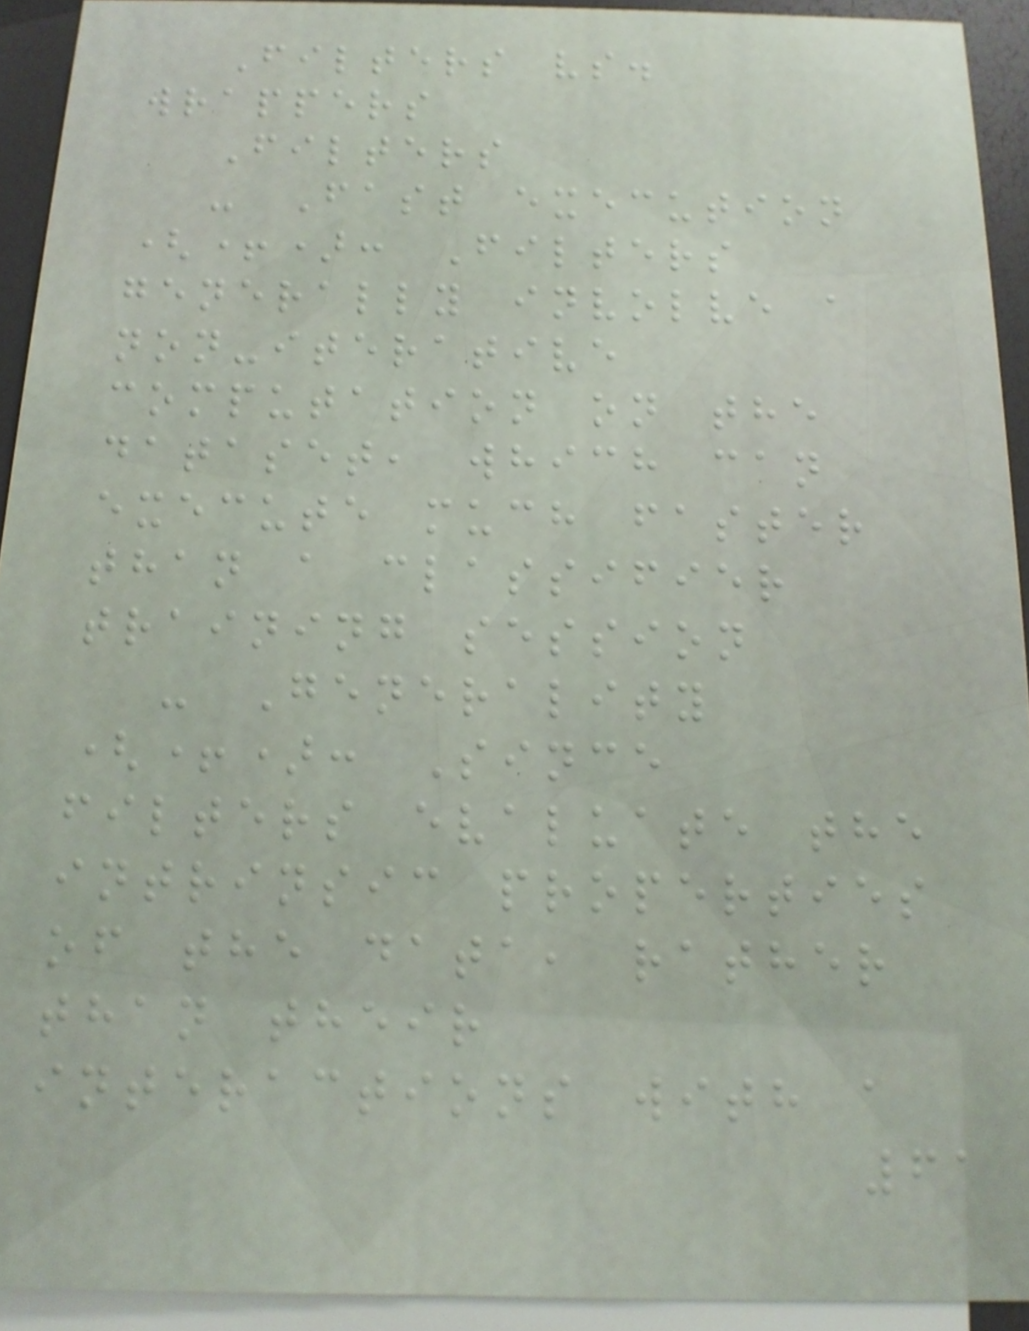Filters vs.
wrappers
Filters
- Fast execution
(+): Filters
generally involve a
non-iterative
computation on the
dataset, which can
execute much faster
than a classifier
training session
- Generality
(+): Since
filters evaluate the
intrinsic properties
of the data, rather
than their
interactions with a
61
